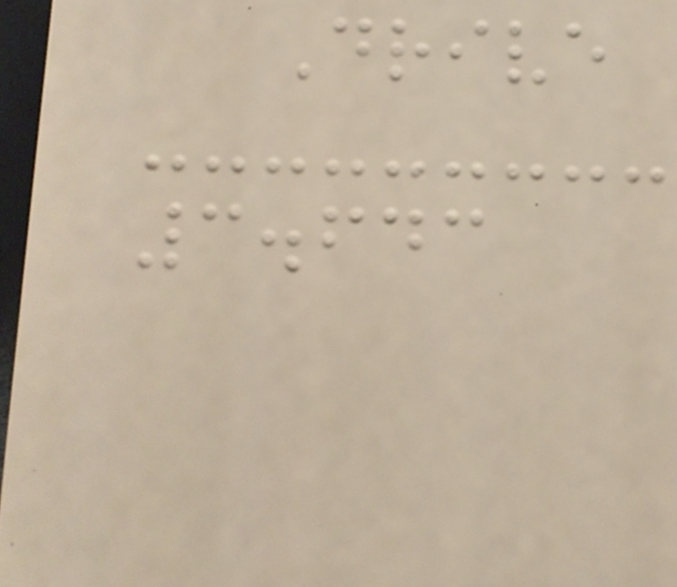Drive
3.643
